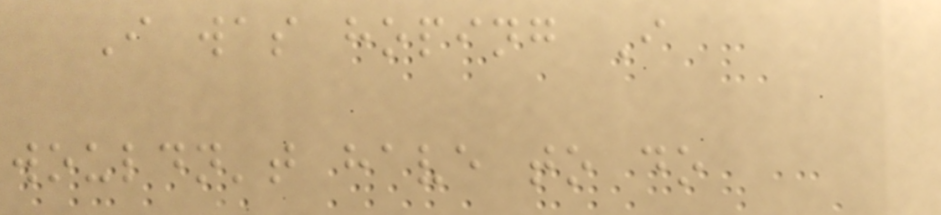I was hoping I
wouldn't have to do
